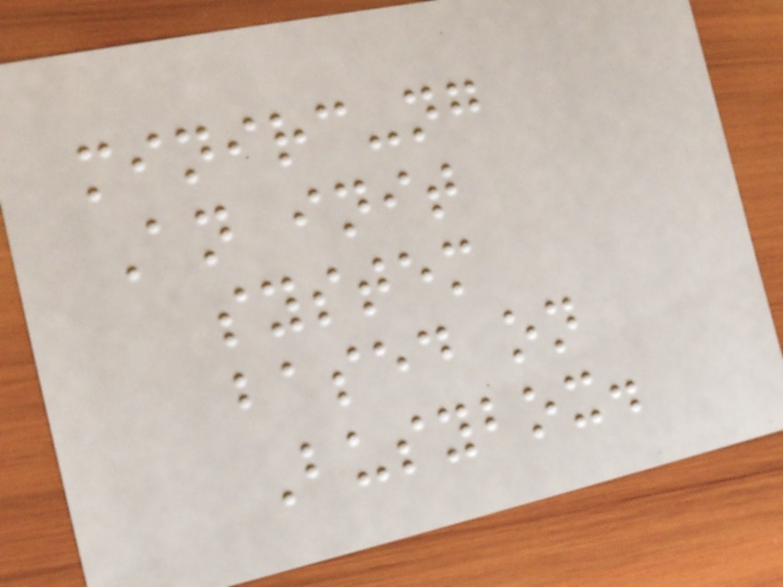minirc-ng
An init
system
based on
Busybox.
